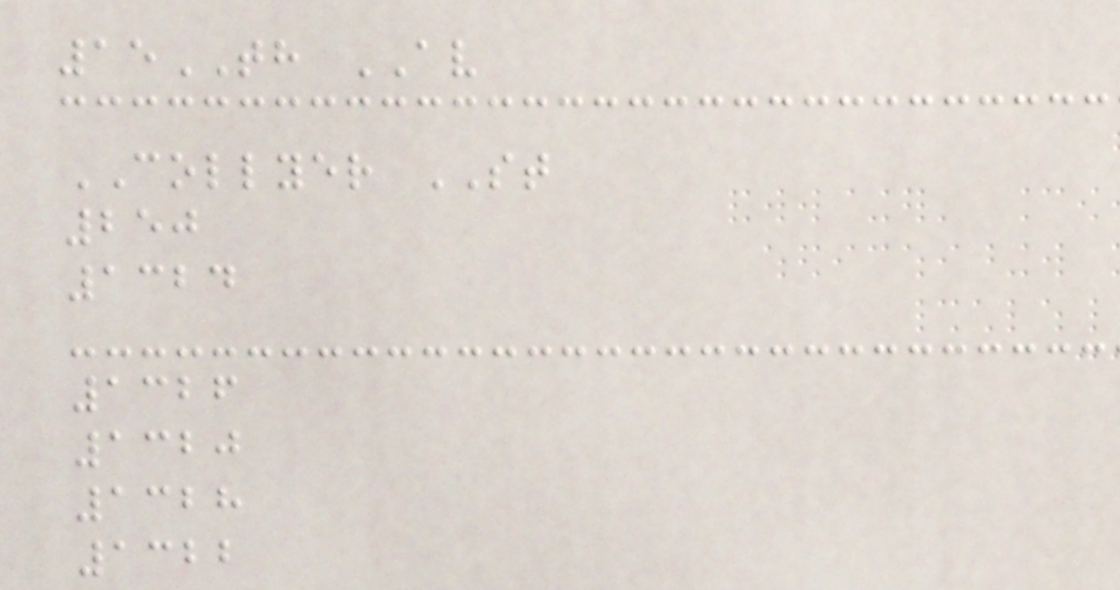15TH AV
COLLYER ST
250
1324
1326
1320
1328
1322
